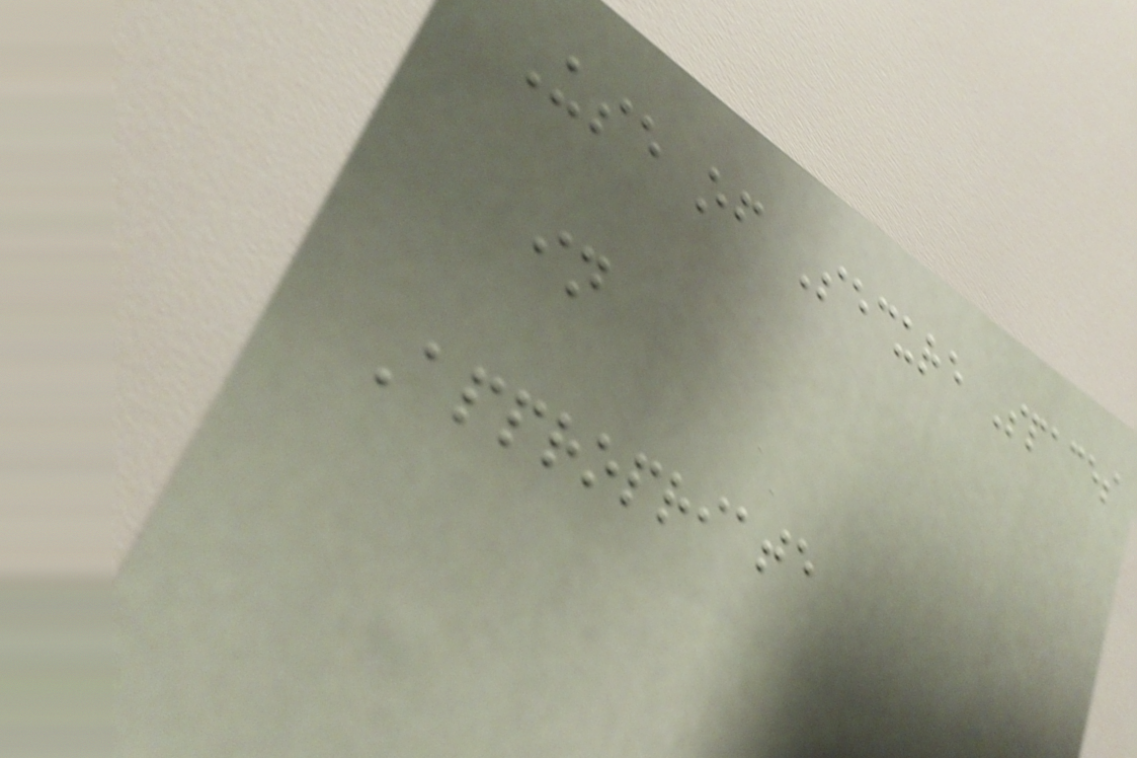Use of Secure Spaces
in
Appropriate
